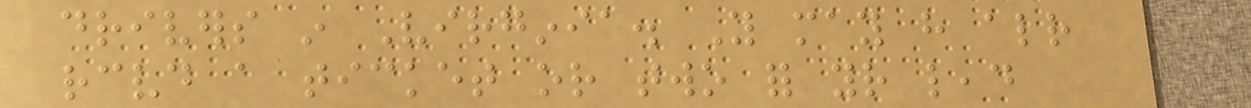drivers in Virginia. You may have already
received a ticket or two for your lead
